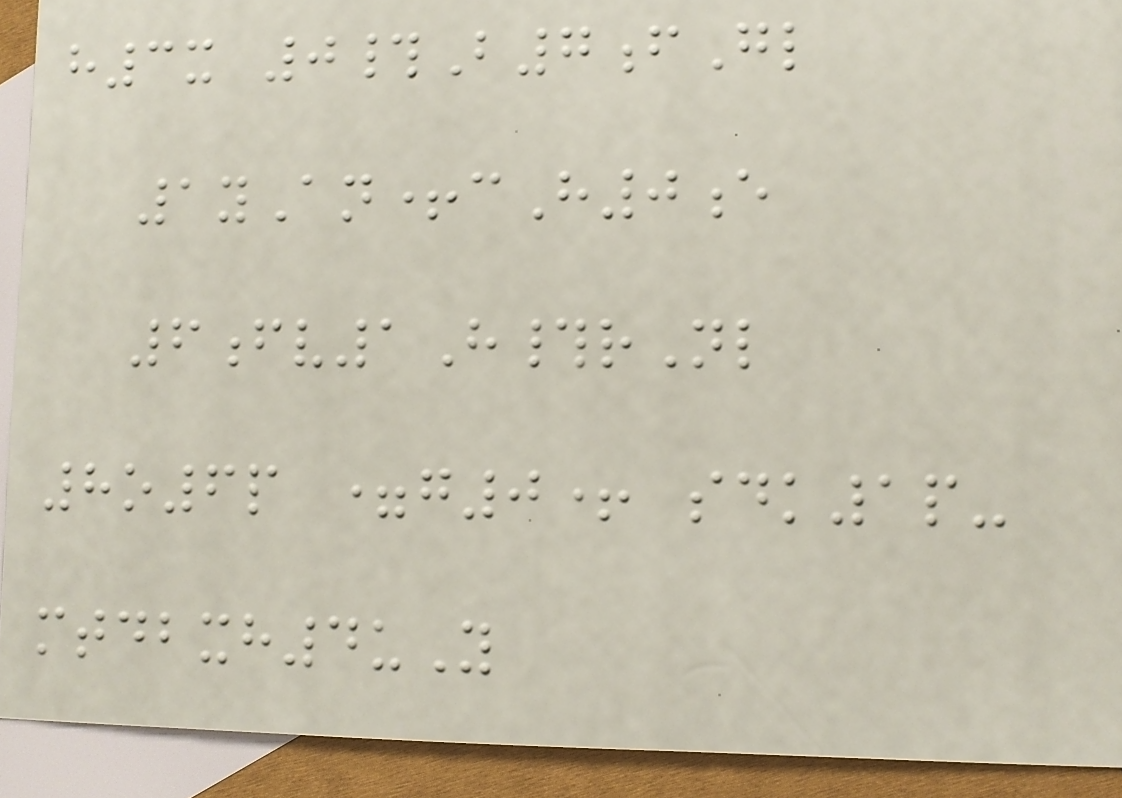h3x 0#B7fGl
1yAn+cH0e
6fv1H#rNl
8o6p =g0+ sdk1p-
mtdbxh4uY
